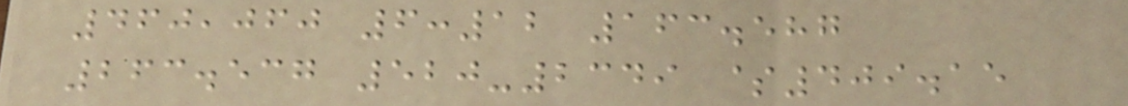460,060 6:12 163.587
263.537 520-2349 $409.15
